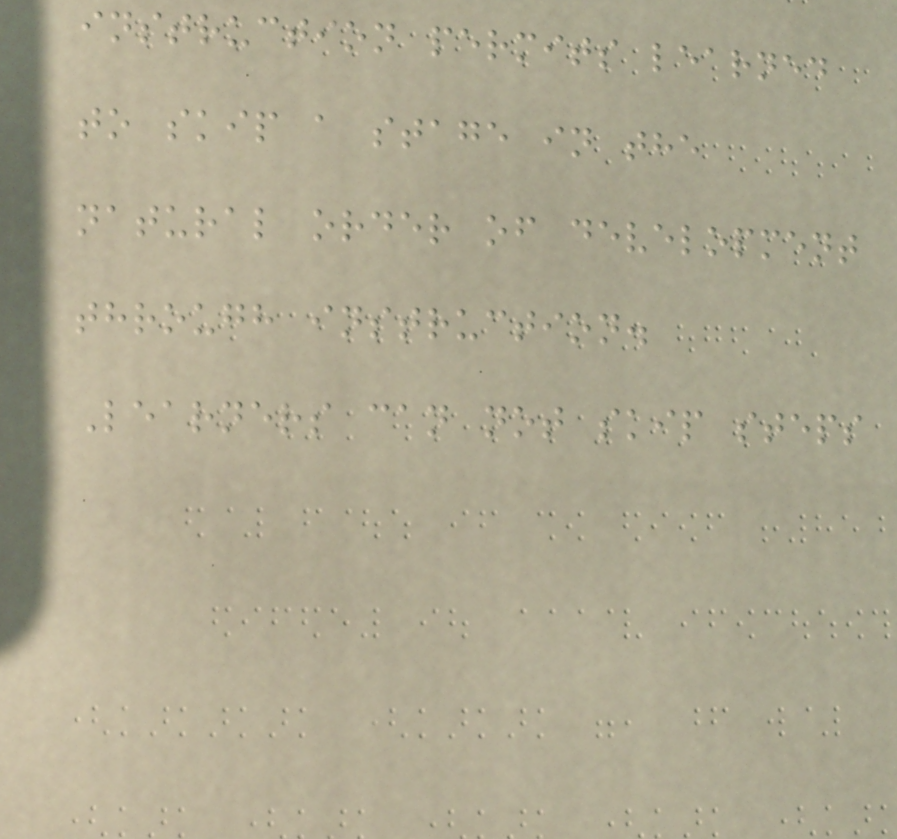instruction permits learned
to skip a stage in the
natural order of development
through instruction.
Learners can not skip steps
